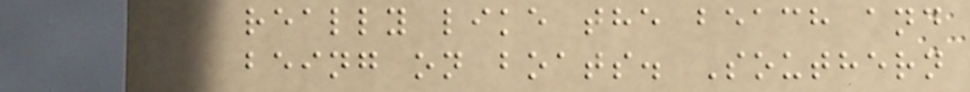really like the beach and
being on boats. Southern
